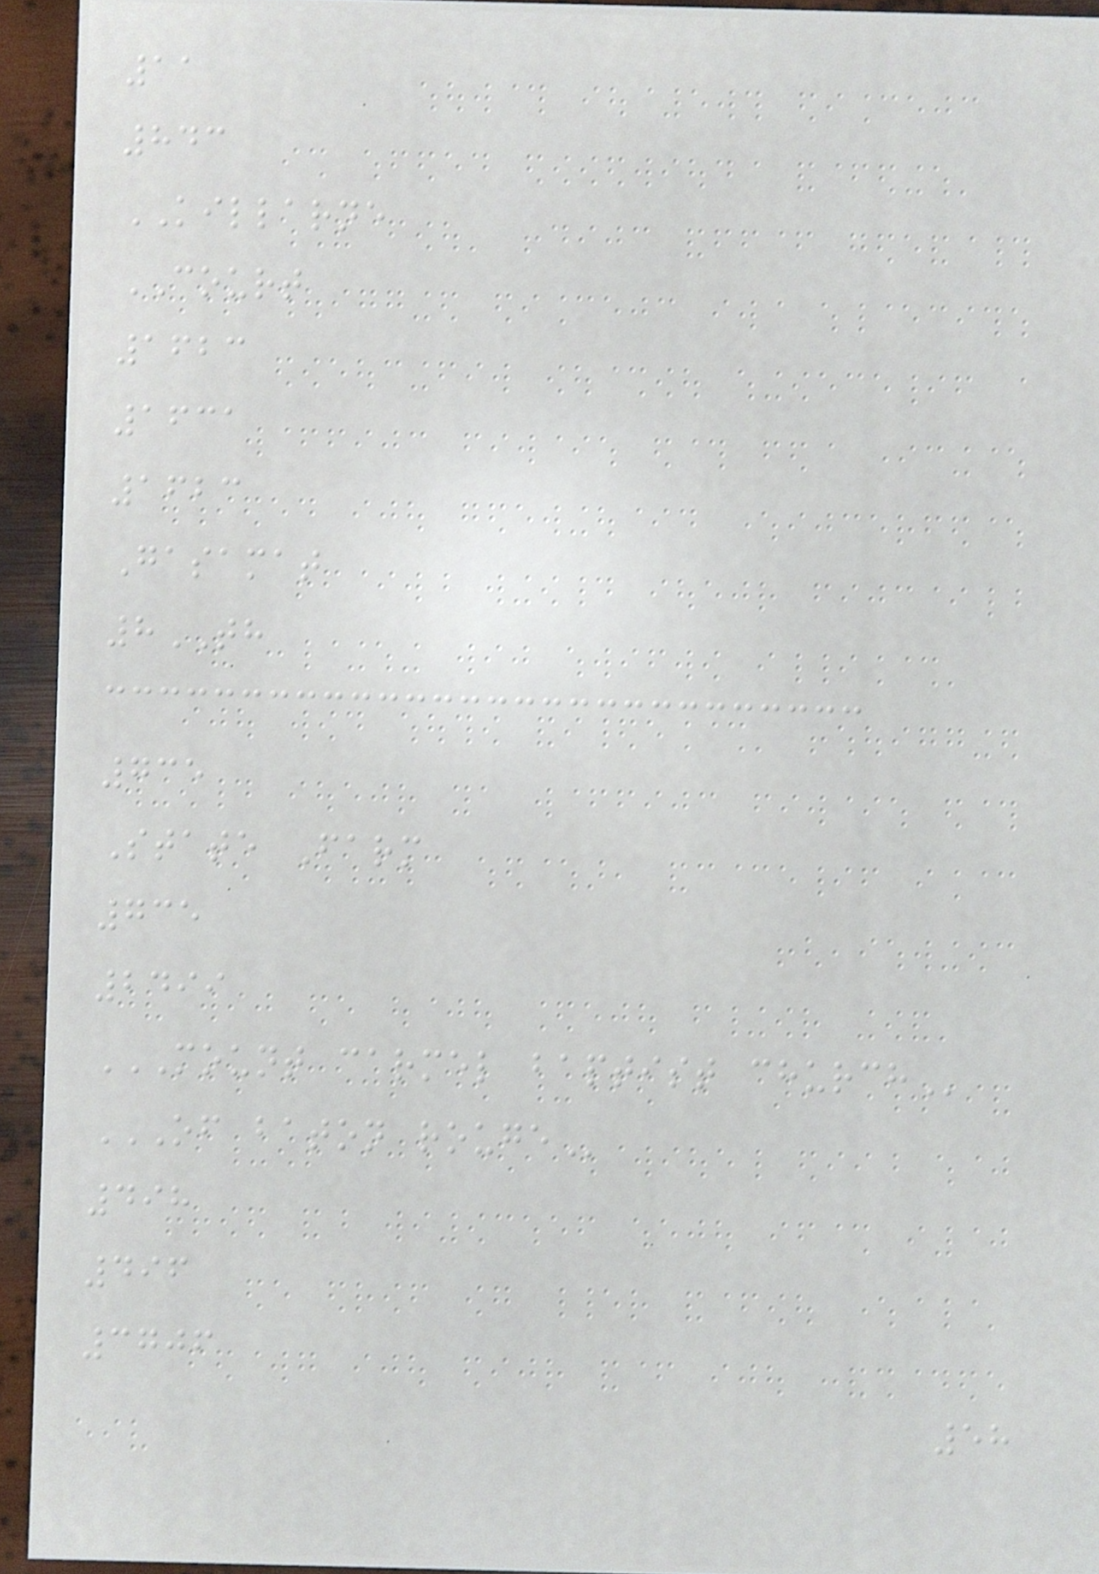11
843
KILLARNE
COURT
1623
1631
1623
Gasamat
8TH
735
State Farm
735
2499
MOUNT CARMEL BAPTIST CHURCH
OF BATON ROUGE
498
496
3706
58
